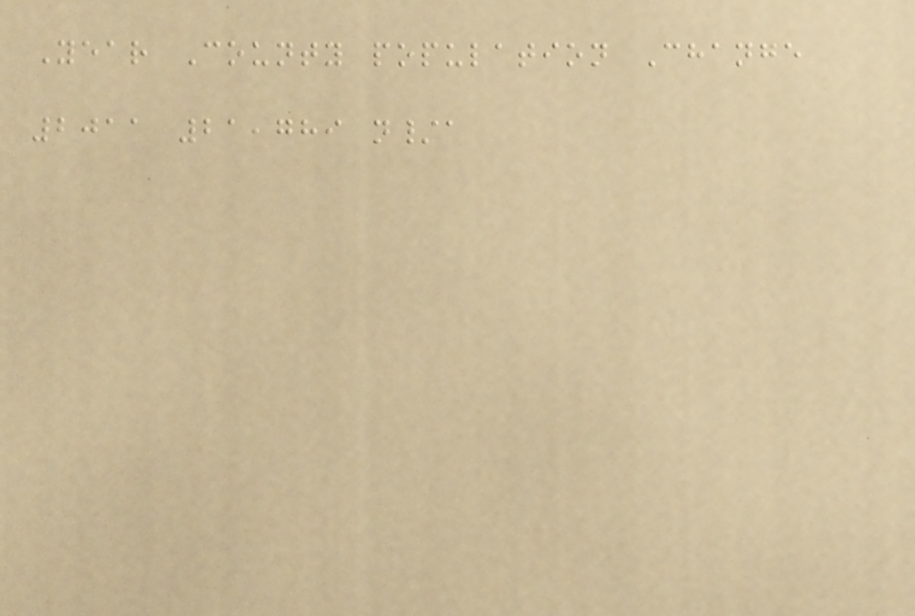Year County population Change
2011 21,789 n/a
